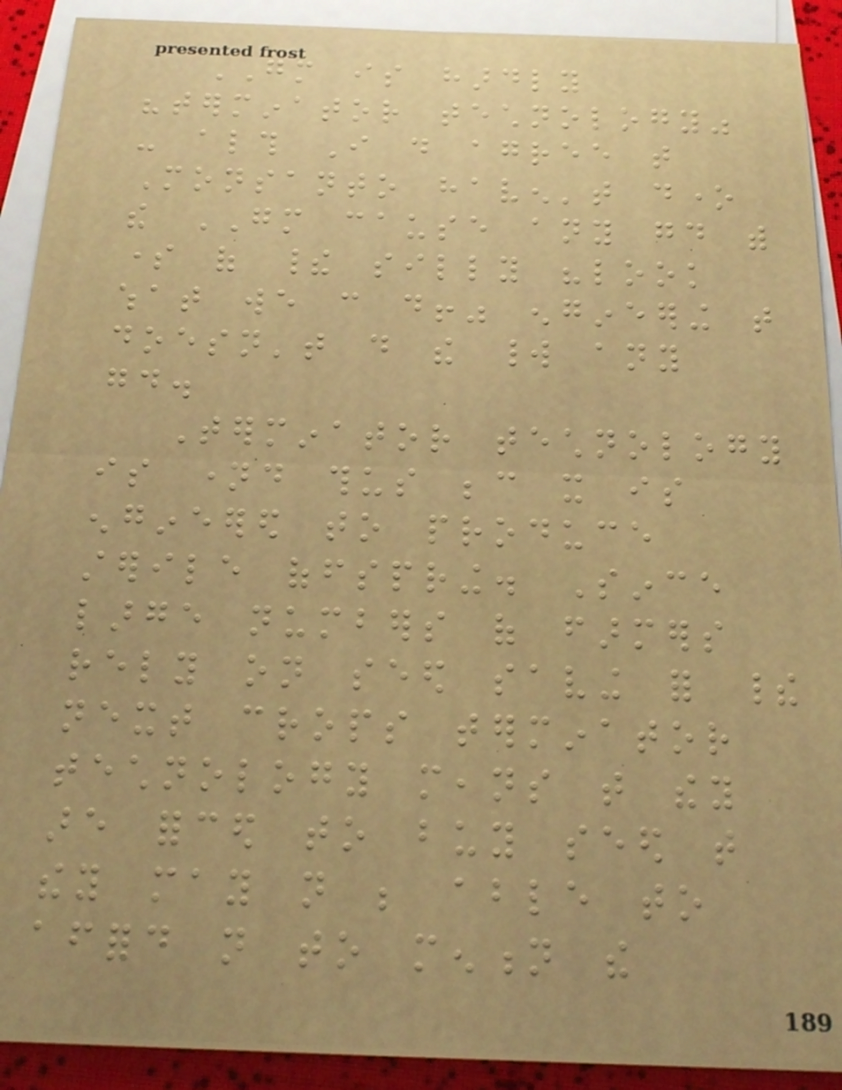GM is hardly
"terminator technology"
- although I do agree that
Monsanto haven't done
the GM cause any good with
some of their silly "look
what we can do!" engineering that
doesn't do the world any
good.
Terminator technology
is named thus because it is
engineered to produce
sterile offspring. Since
large numbers of farmers
rely on seed saving for their
next crops terminator
technology means that they
are forced to buy seed that
they may not be able to
afford not to mention the
